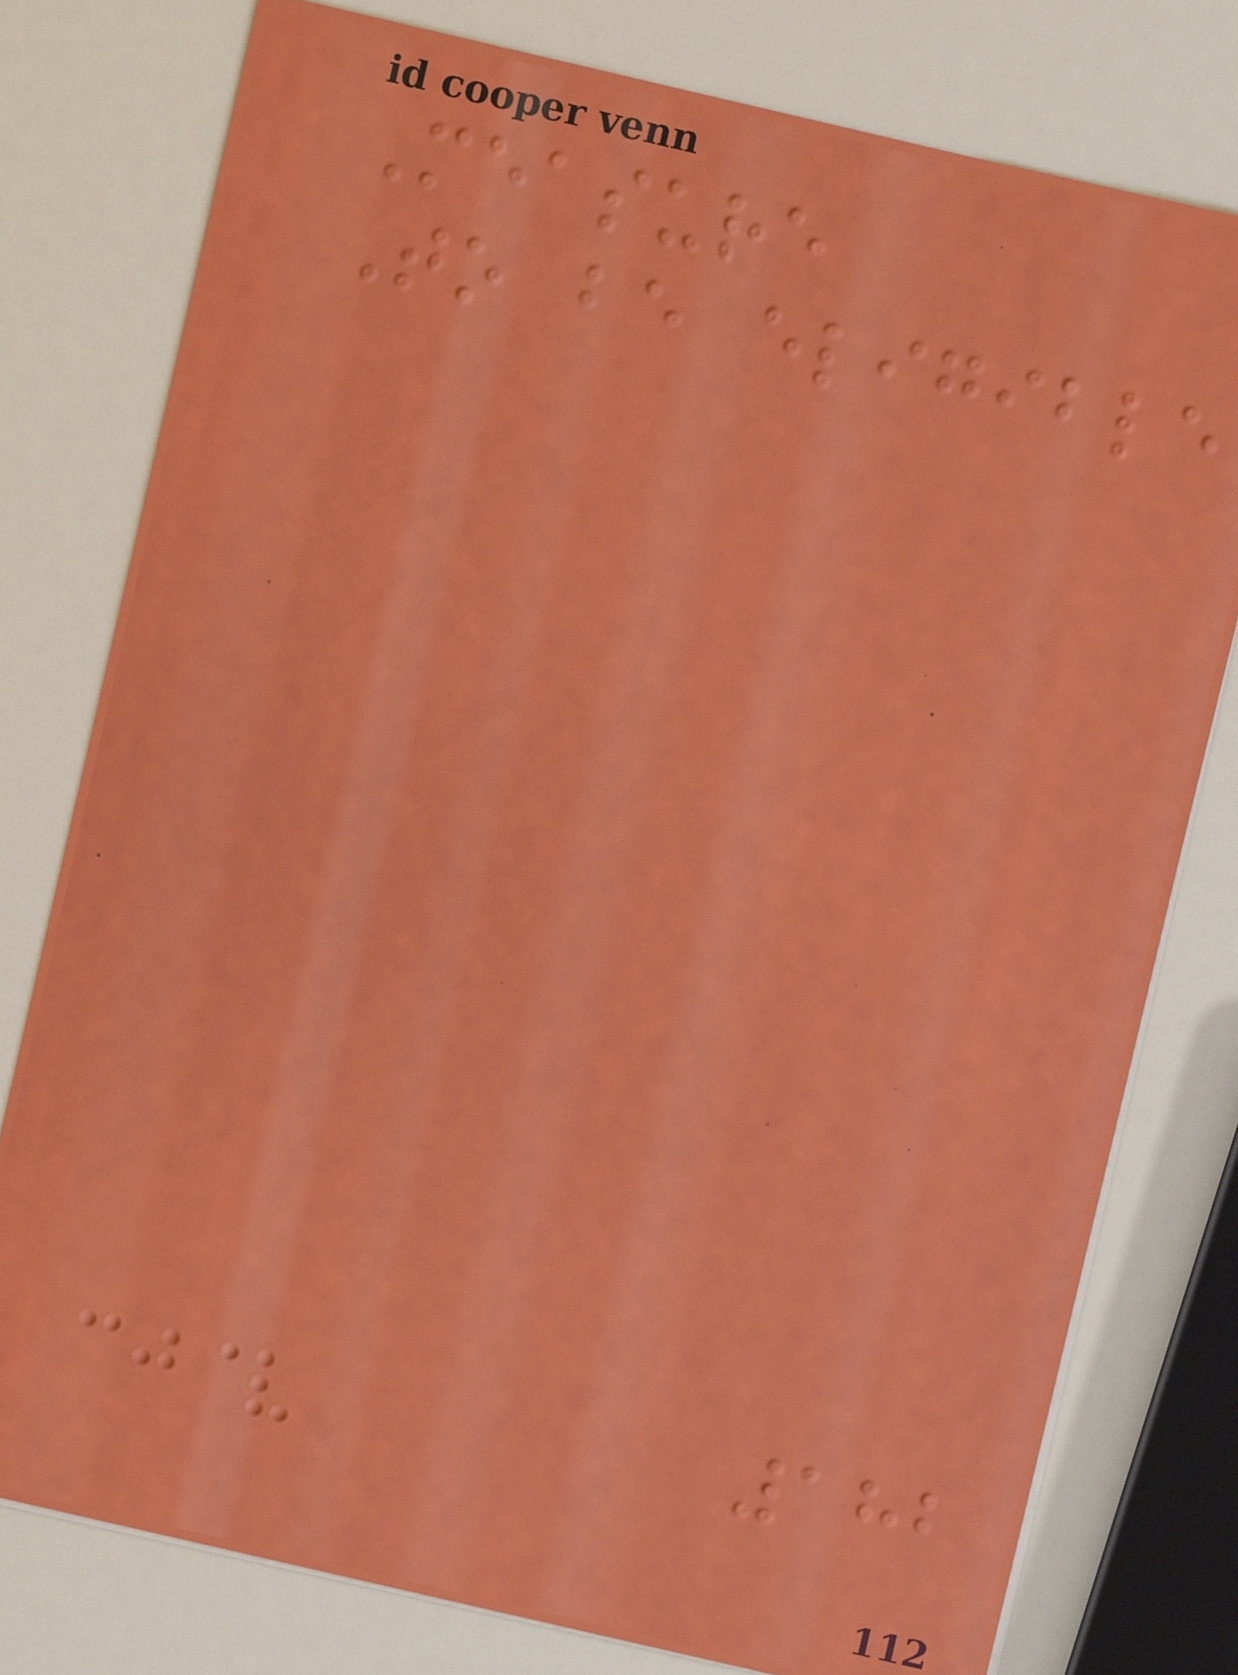Measure
To be eligible
182
